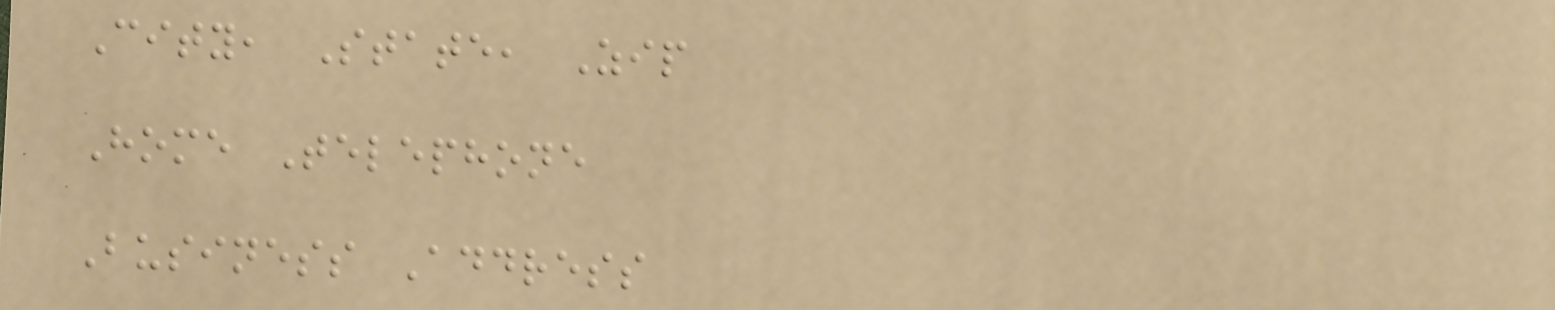City, State, Zip
Home Telephone
Business Address
